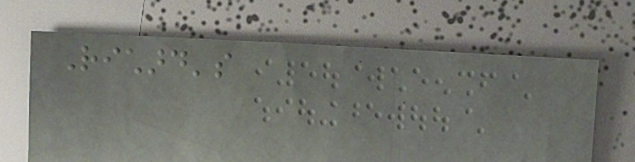Richard's
